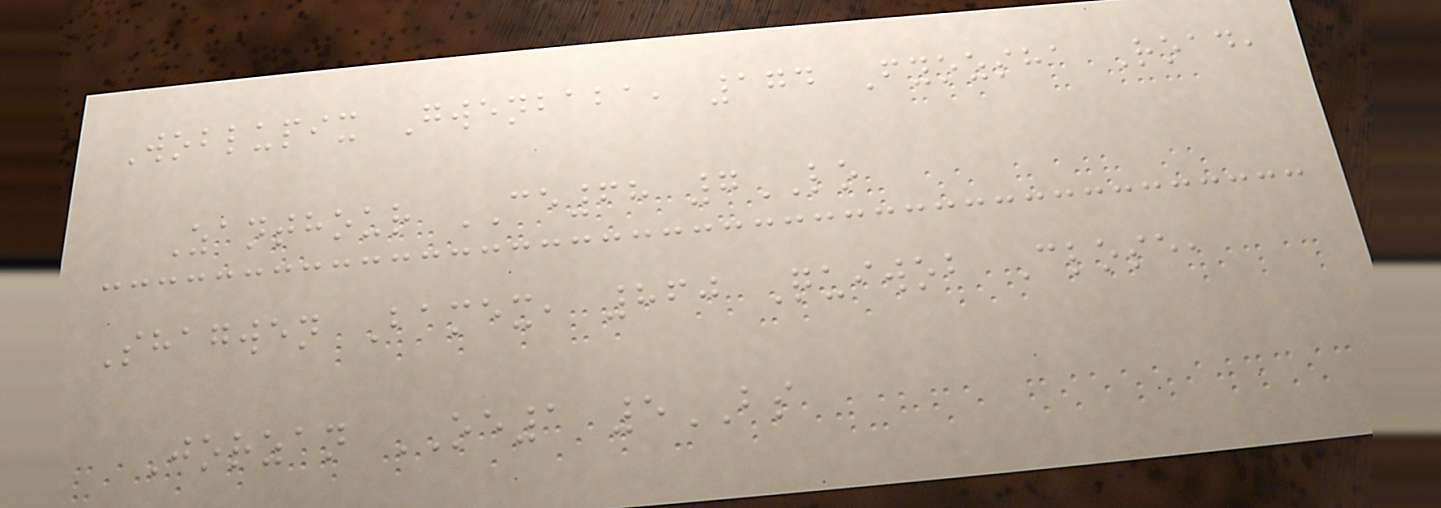Woblupix Gwenbaba, 174 Fyozsha Road,
Zanthour CE68 7LO
Shagwen Bamex, 860 Quiwob Close,
Jorzan OE1 5BS
